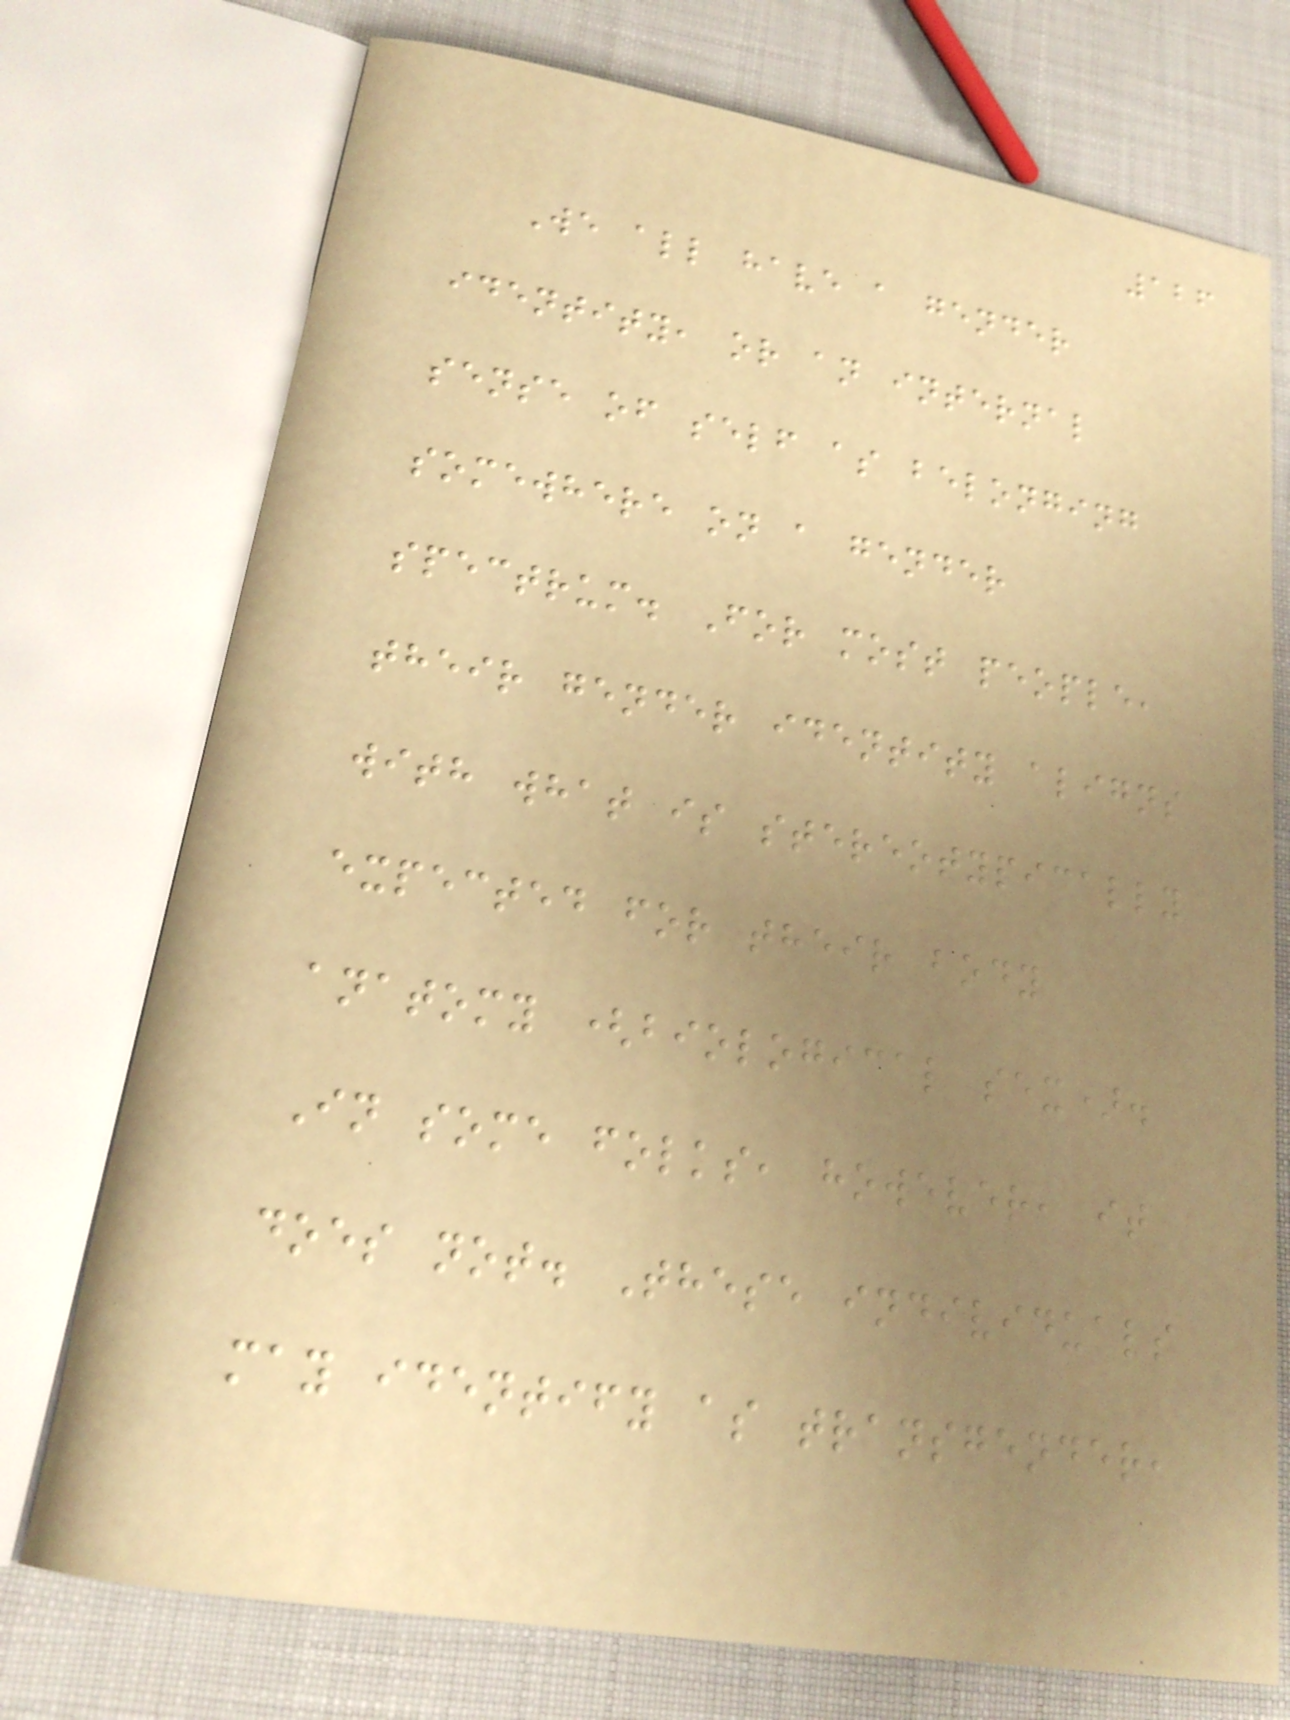126
We all have a gender
identity, or an internal
sense of self as belonging
somewhere on a gender
spectrum. For most people,
their gender identity aligns
with what is stereotypically
expected for their body
anatomy (biological sex).
In some folks, however, it
does not. These individuals
may identify as transgender,
